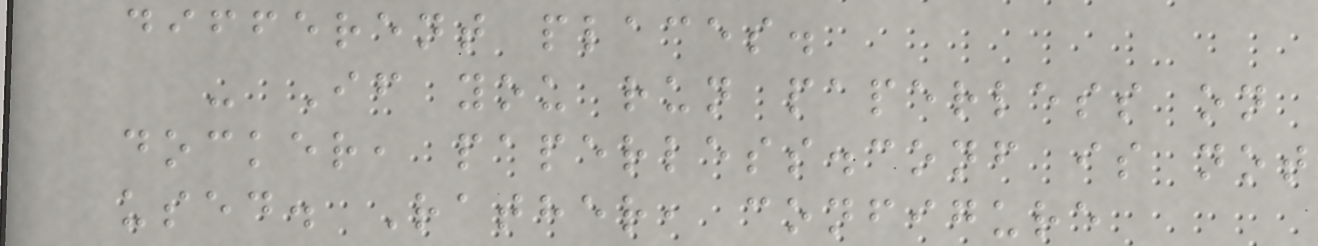different places.
- If you run paperless on
docker, paperless.conf is not
used. Rather, configure
